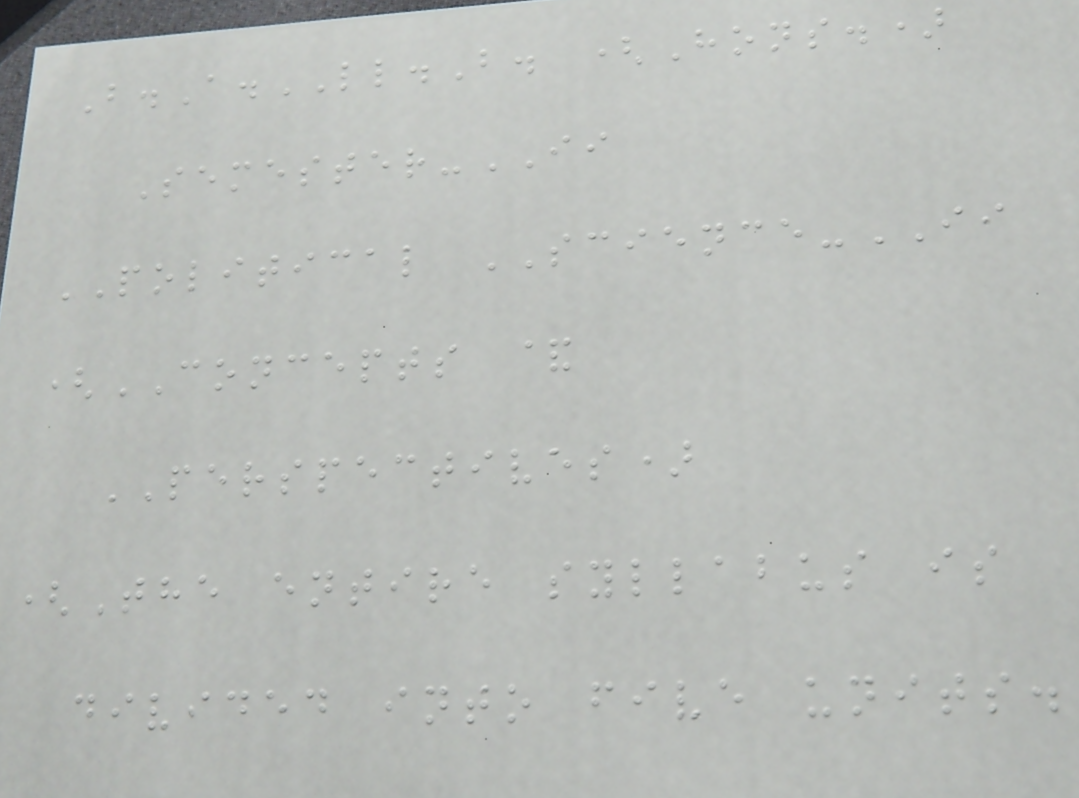B.A.LL.B. (Hons.)
Semester-II
POLITICAL SCIENCE-II
(CONCEPTS &
PERSPECTIVES)
(The entire syllabus is
divided into five units.
